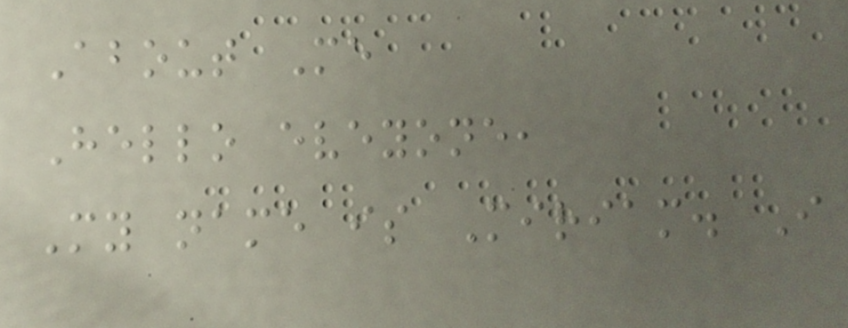About Me
Hello eveyone,
My name is Miriam. I
